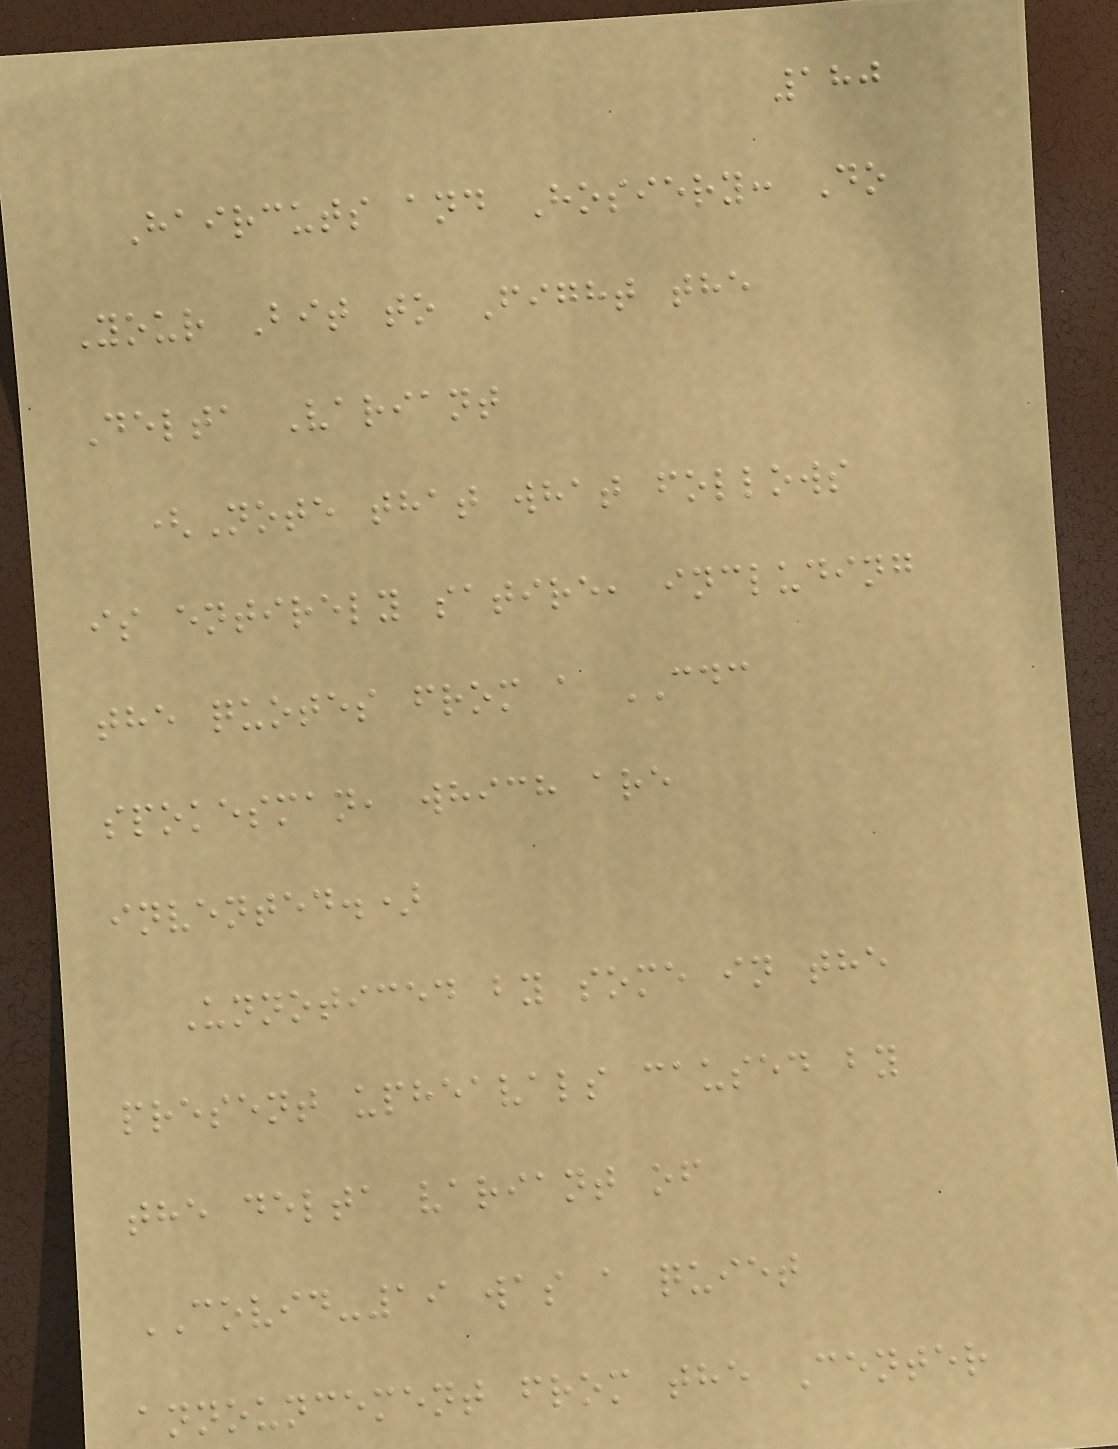180
Haircuts and Hosiery: Do
Your Bit to Fight the
Delta Variant
(Note that what follows
is entirely satire, including
the quotes from a CDC
spokesman, which are
invented.)
Unnoticed by some in the
present upheavals caused by
the delta variant of
COVID-19 was a quiet
announcement from the Center
